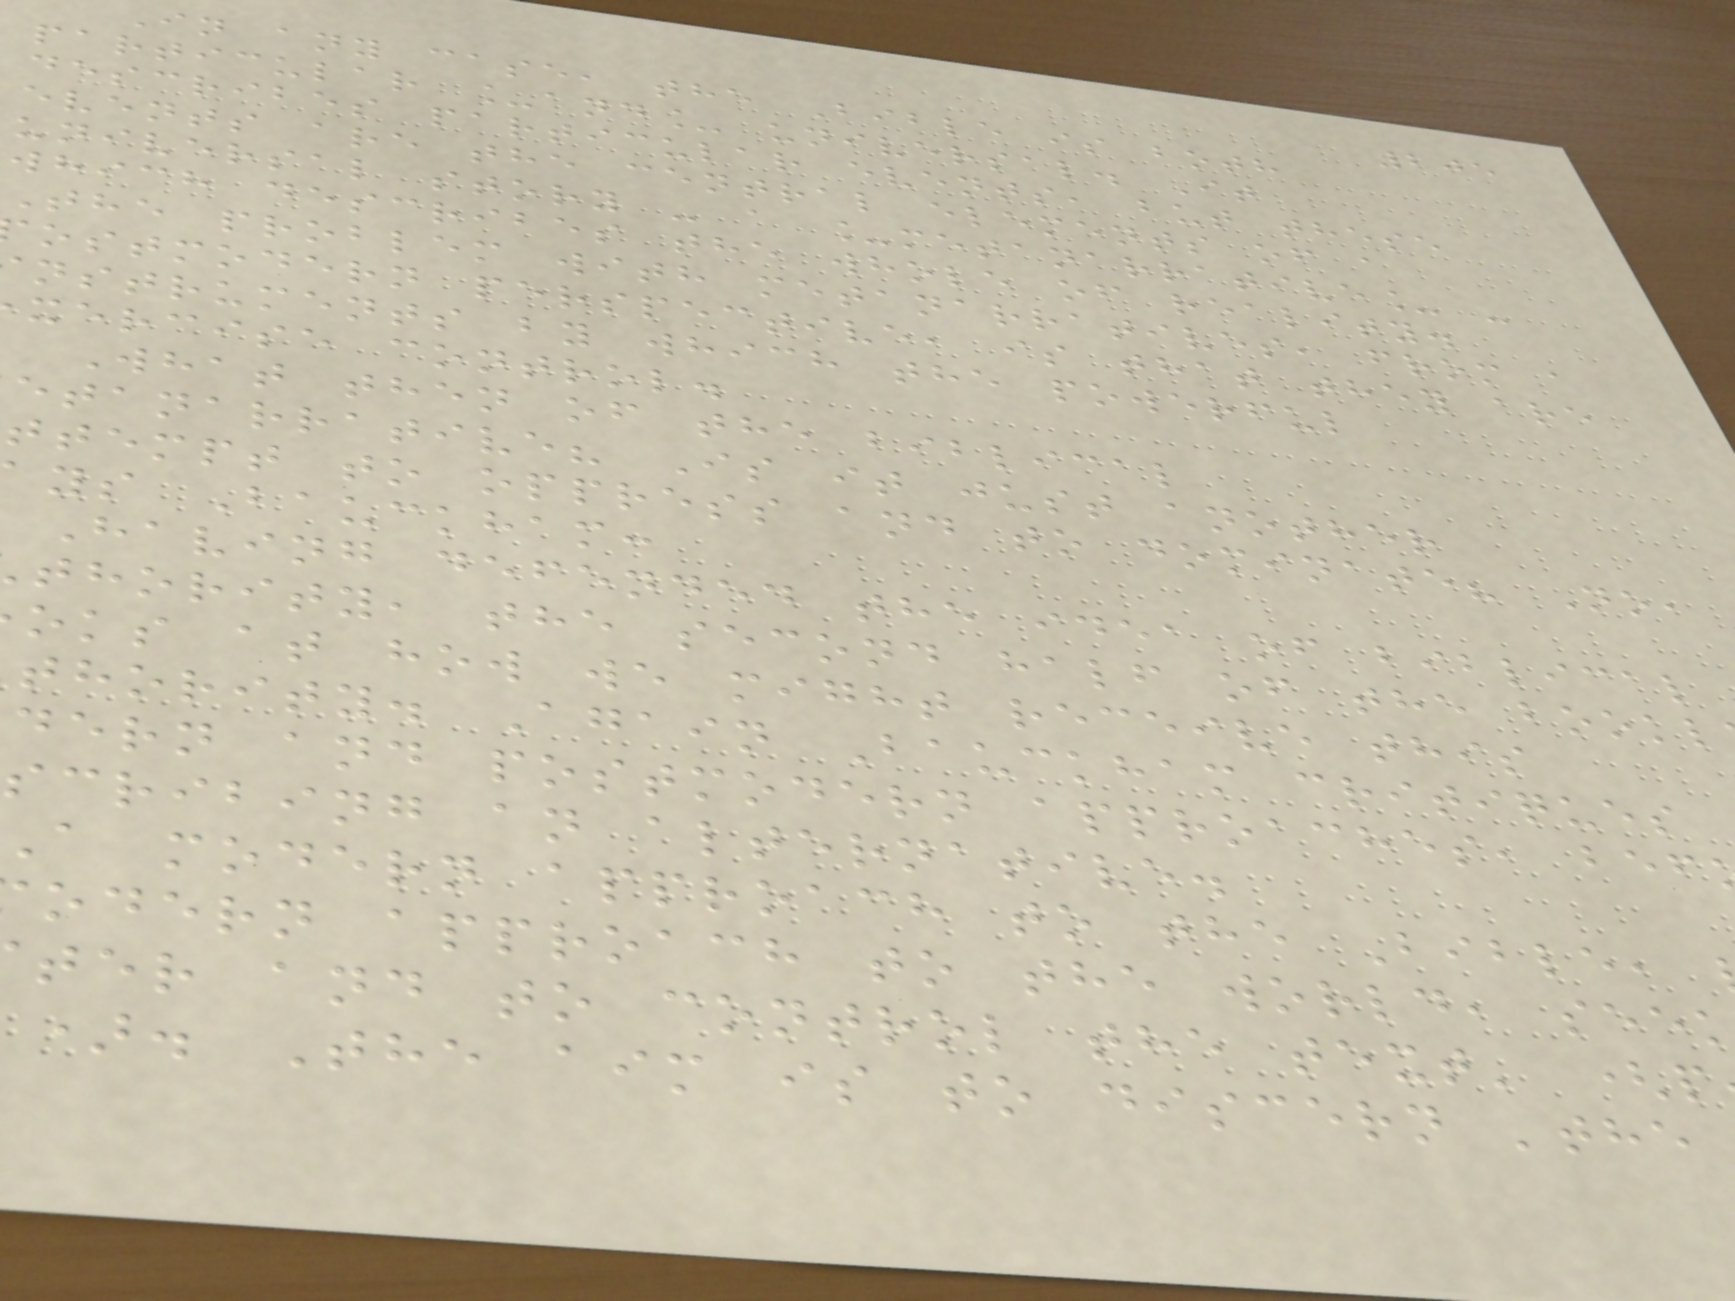205
In any case, the Bible is both
particular _and_ universal. It
describes particular events, but these
events are the central elements of a
universal story - a _metanarrative_ -
which describes the whole of reality.
The problem with metanarratives, from a
ostmodern perspective, is that they are
nstruments by which the powerful
xercise control.
What then of the biblical
etanarrative? Is it just another
ttempt to oppress and to dominate? No,
ys Bauckham:
Having defended the idea of biblical
thority, the second half of the bookl
oks at how we might receive this
thority. Again Bauckham critiques
dern and postmodern approaches, bef
scribing an alternative.
a modern approach to the Bible,
odern approach to the world, see
ter and to control the text' (p
). The aim is to discern 'the
